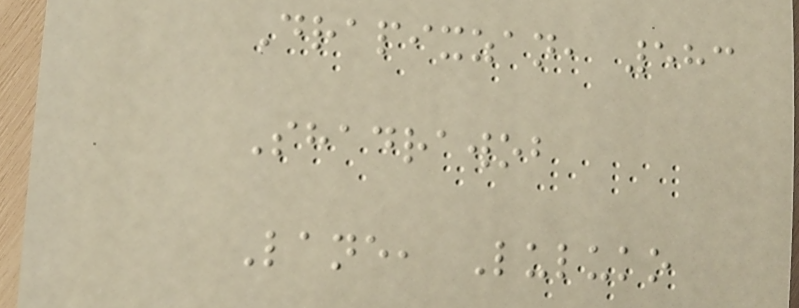Drapixzan, 583
Shadrawob
Lane, Luluko
